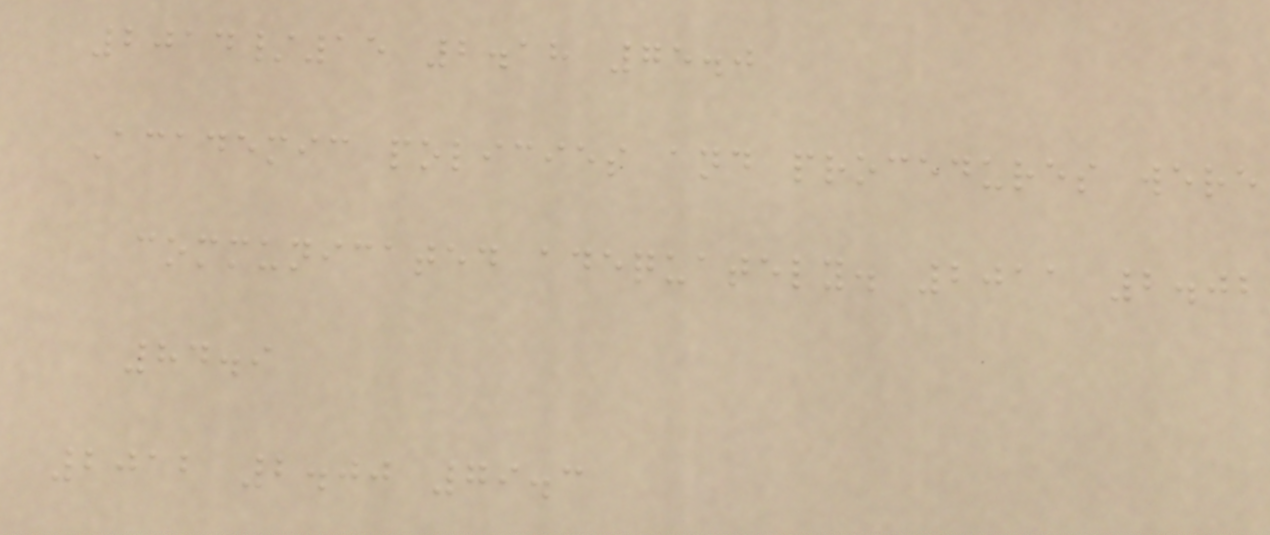2014/15 2.18 75.0
Academic policies and procedures were
communicated adequately. 2011 2.02
84.9
2012 2.00 79.3
